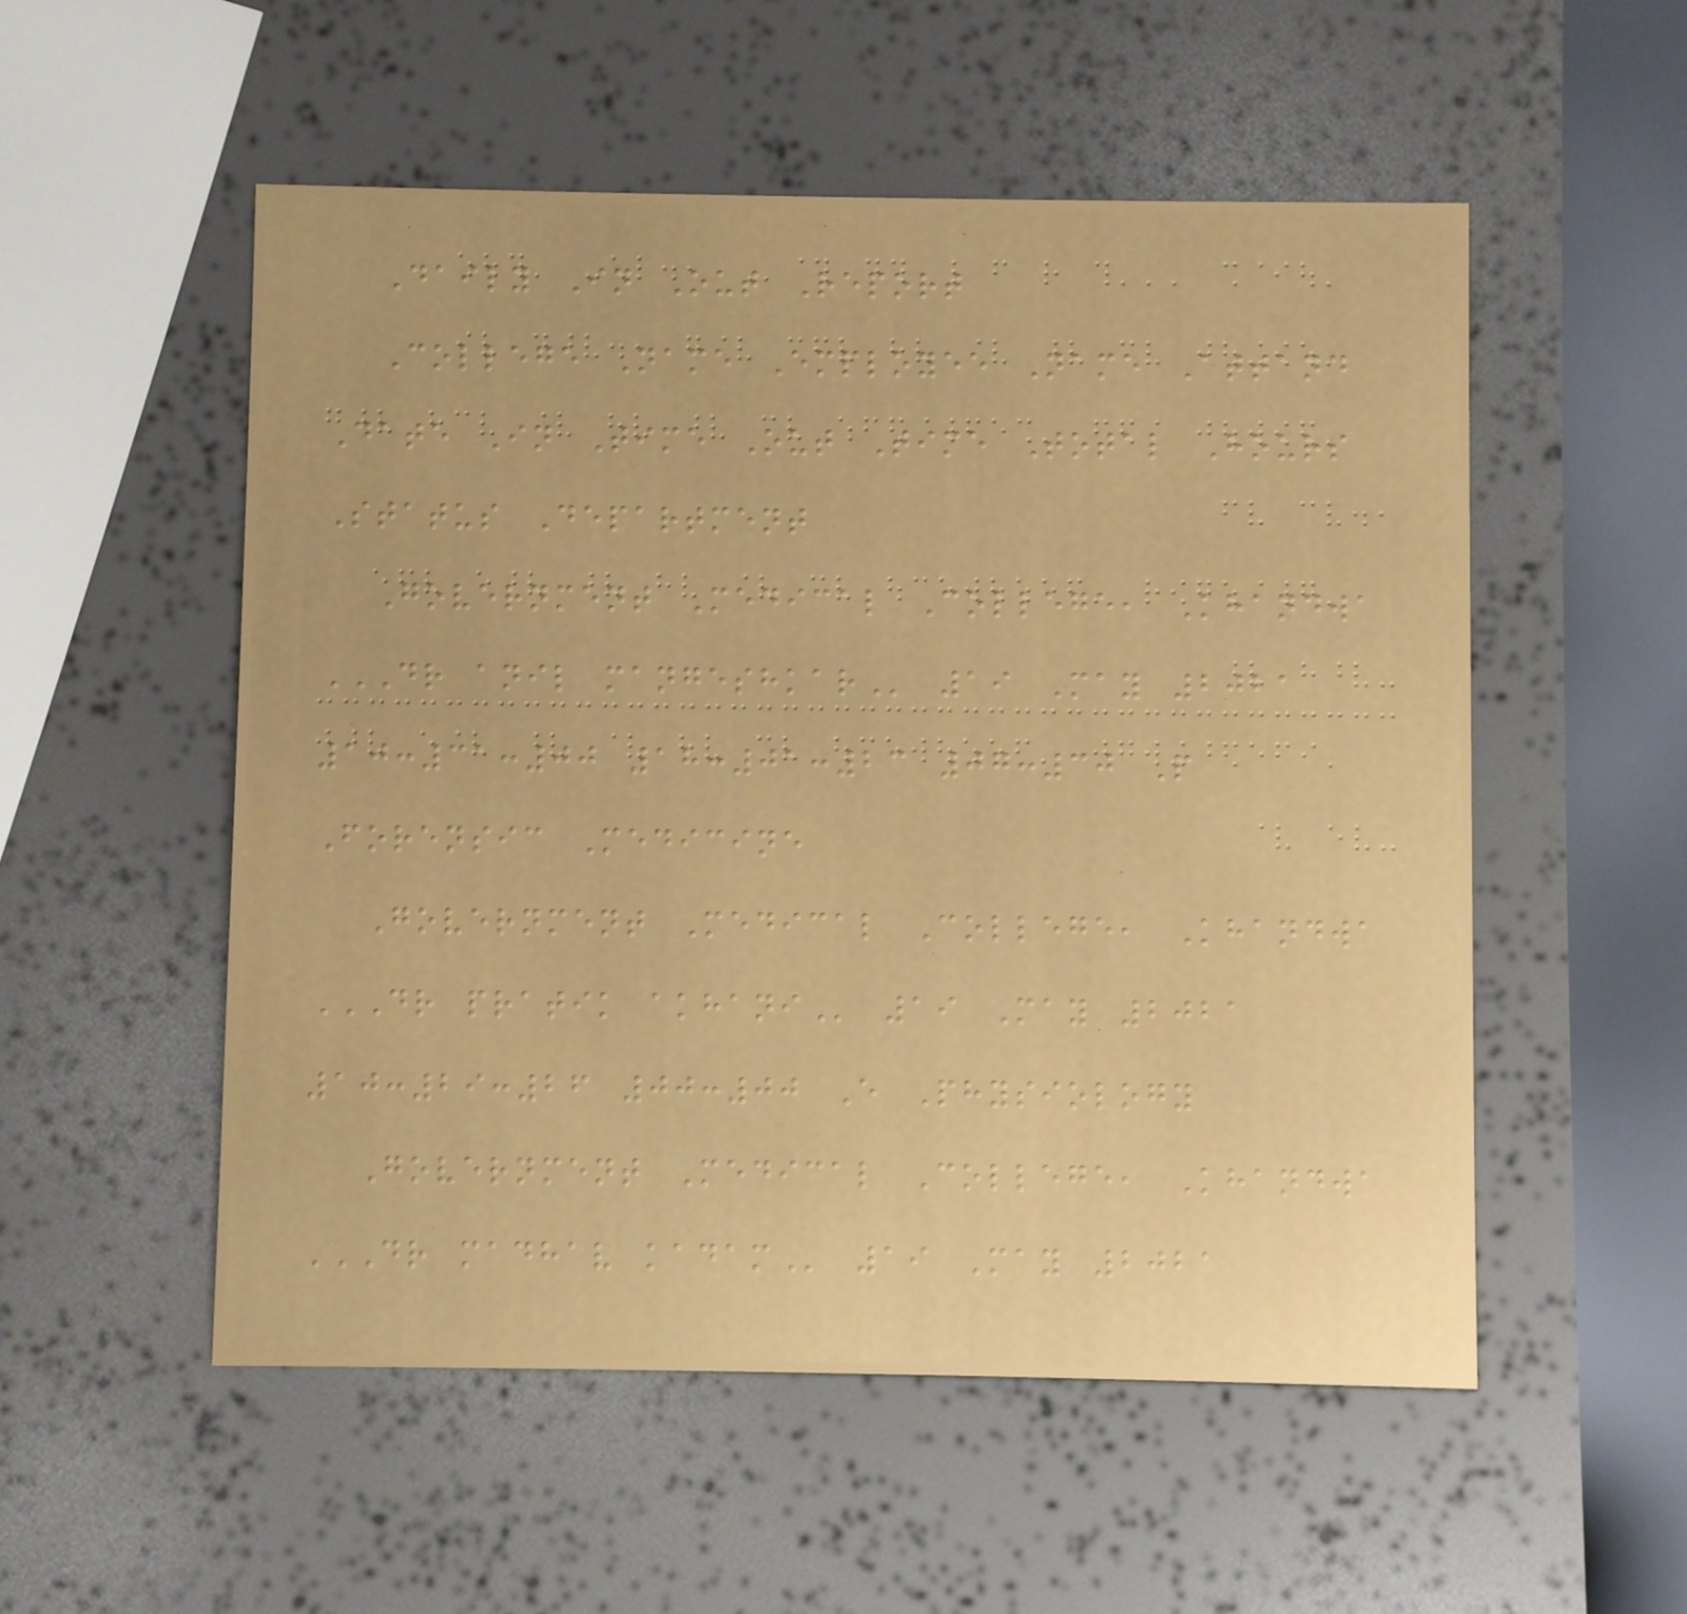Daily In Out Report
College Name Employee Name Attand
Date In Time Out Time Total Hours
Status Department
Government Medical College, Khandwa
DR ANIL MANGESHKAR 19 May 2021
10:31:00 18:01:23 07:30 P
Forensic Medicine
Government Medical College, Khandwa
DR PRATIK AKHANI 19 May 2021
10:29:26 00:00 E Physiology
Government Medical College, Khandwa
DR MADHAV KADAM 19 May 2021
